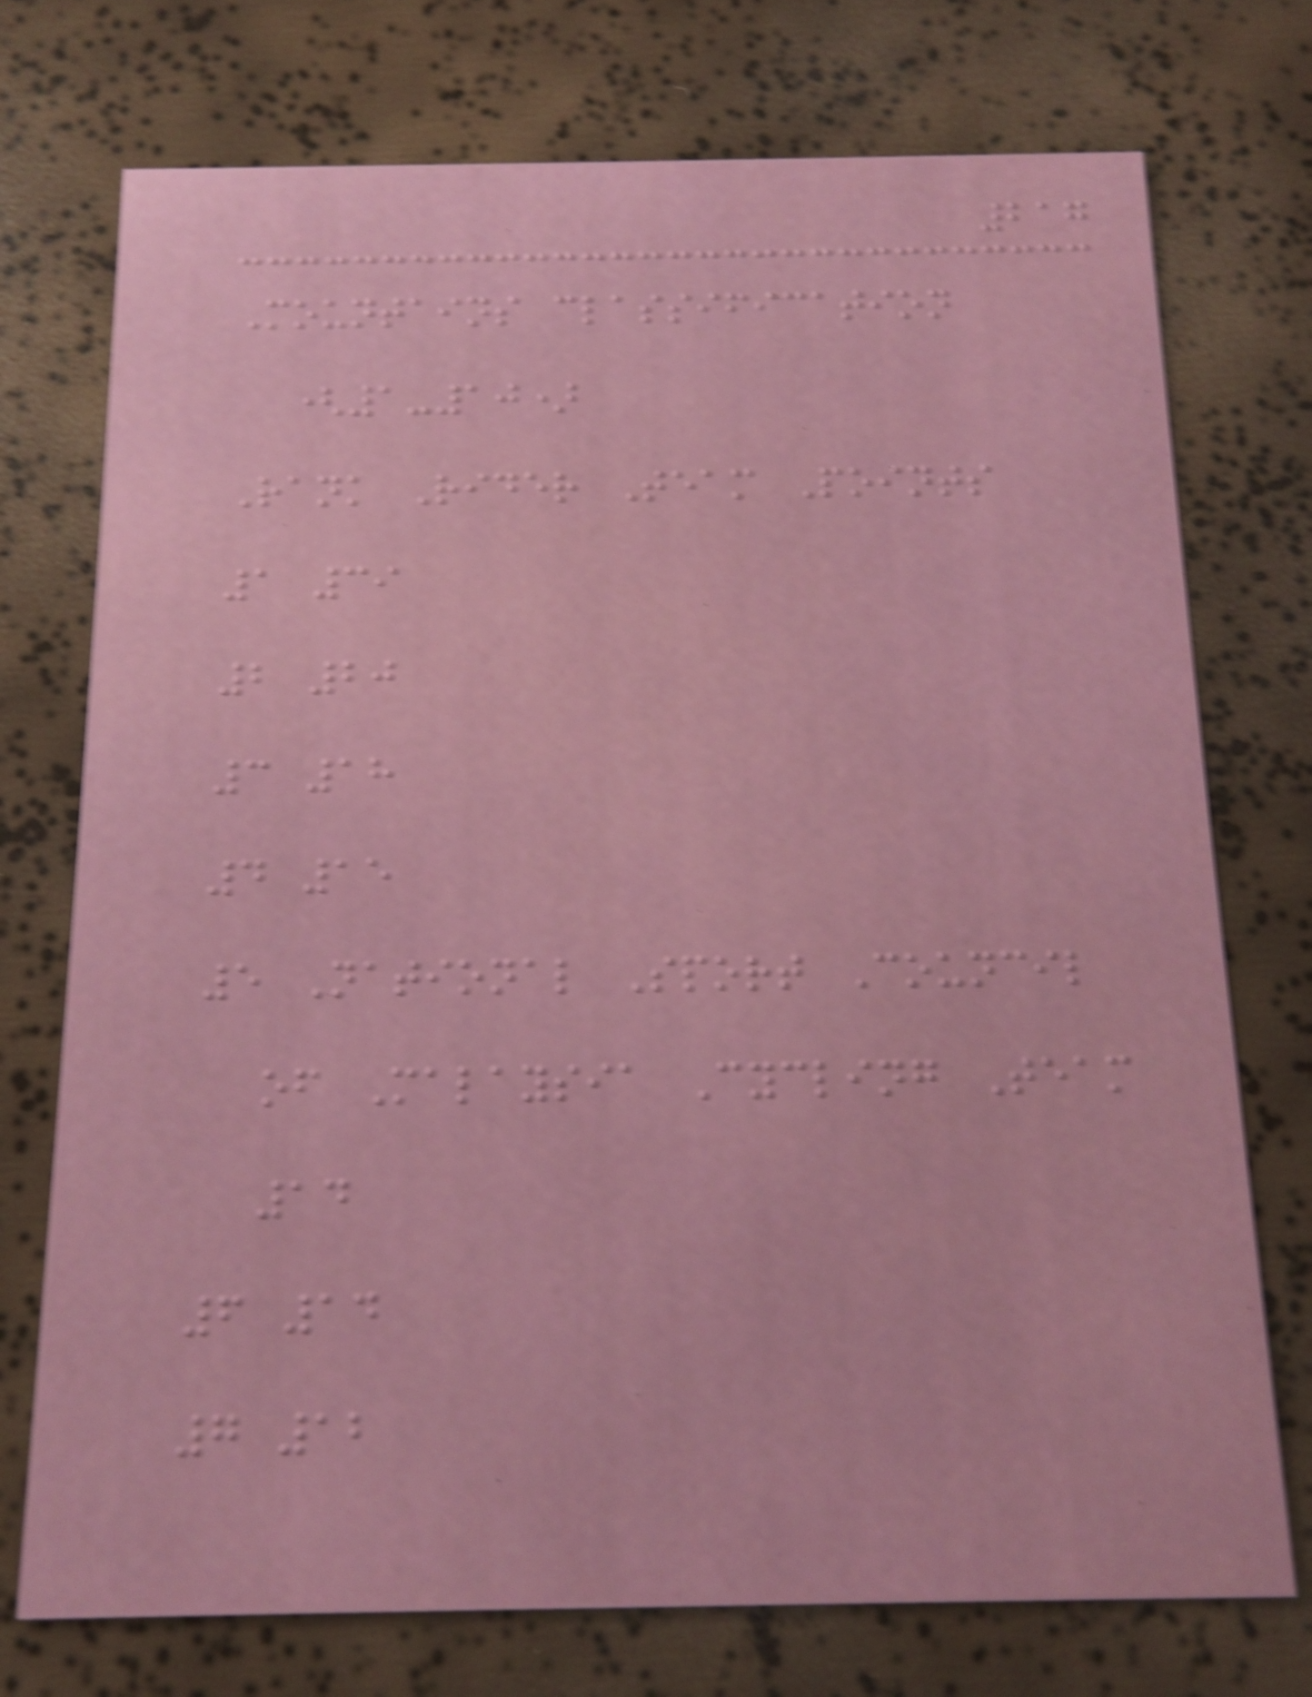217
Mountains classification
(1-10)
Rank Rider Team Points
1 39
2 20
3 18
4 15
5 National Sport Council
of Malaysia Cycling Team
14
6 14
7 12
